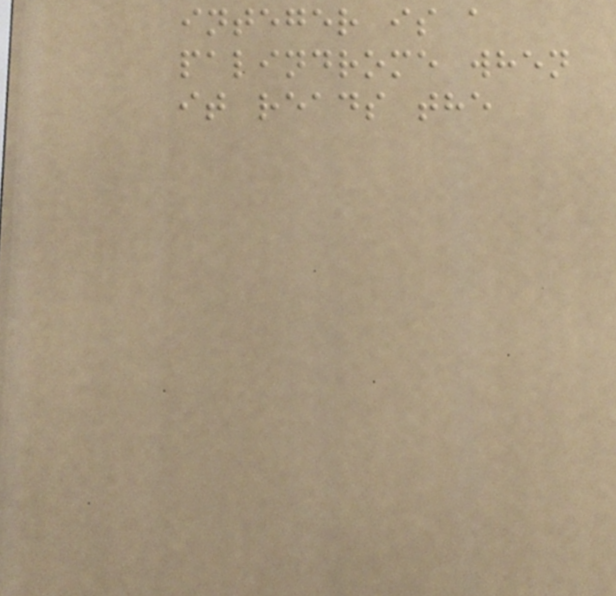integer is a
palindrome when
it reads the
